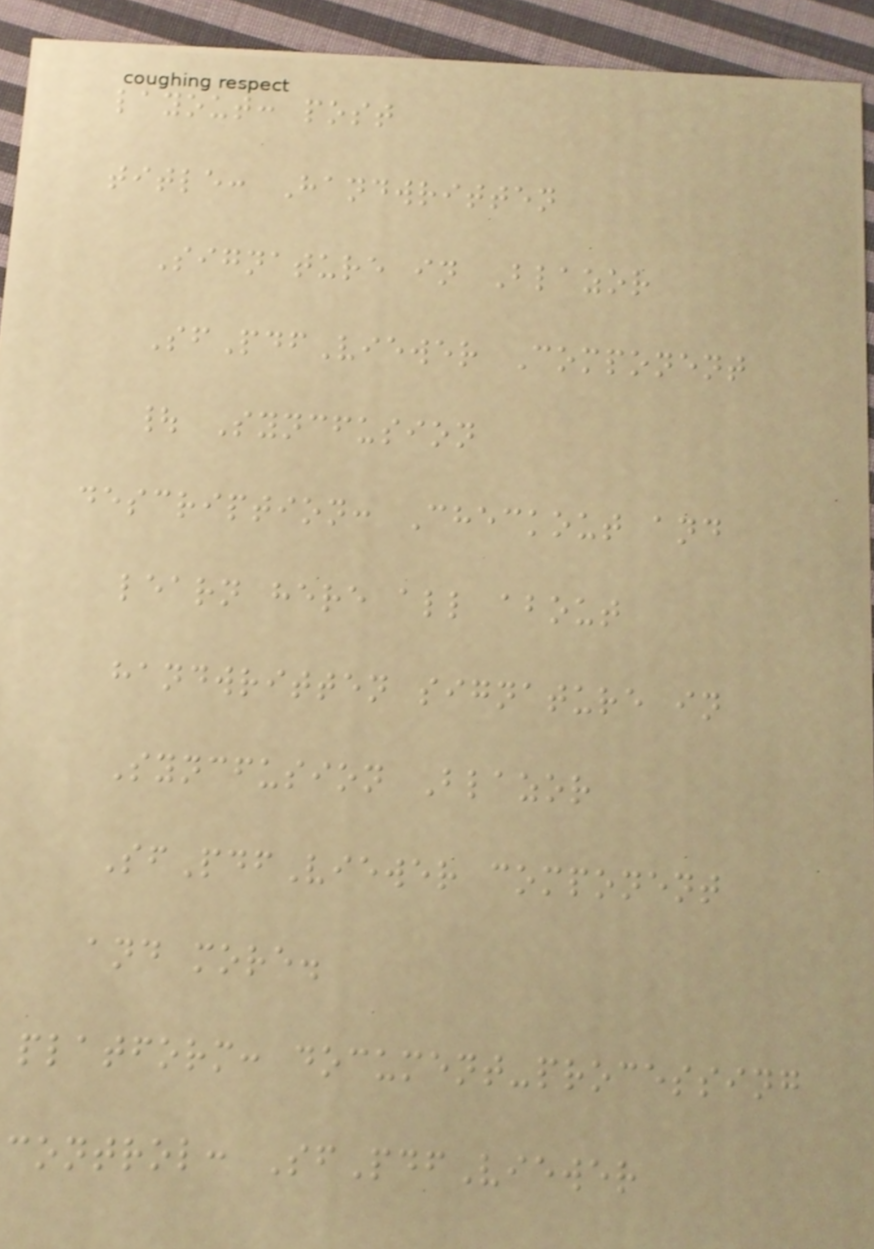layout: post
title: Handwritten
Signature in Blazor
SfPdfViewer Component
| Syncfusion
description: Checkout and
learn here all about
handwritten signature in
Syncfusion Blazor
SfPdfViewer component
and more.
platform: document-processing
control: SfPdfViewer
